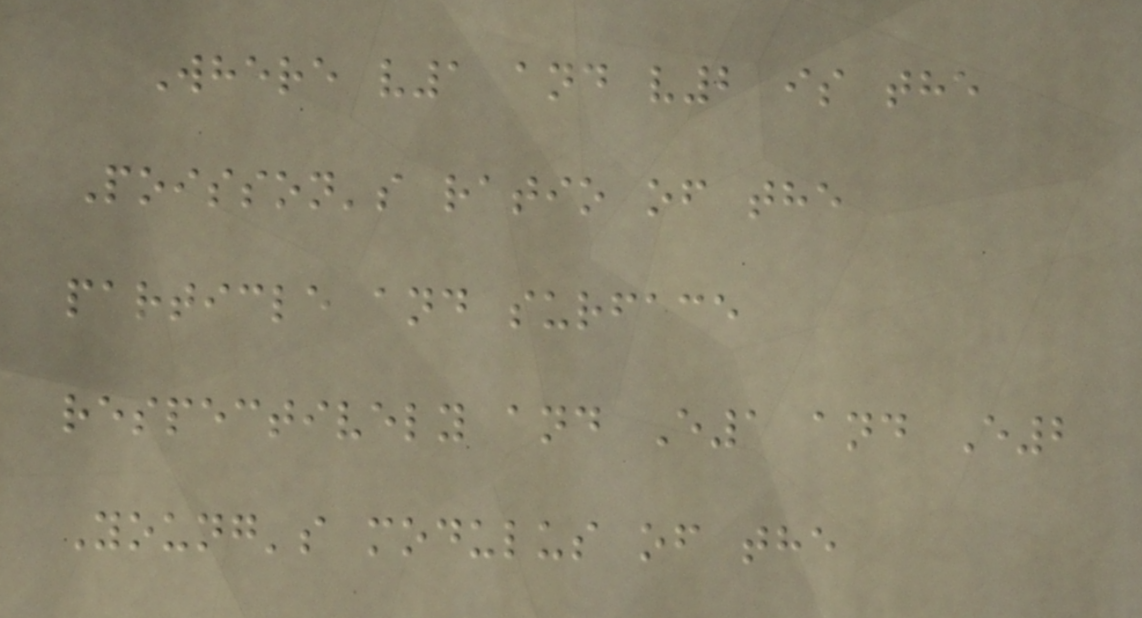Where v1 and v2 is the
Poisson's ratio of the
particle and surface
respectively and E1 and E2
Young's modulus of the
